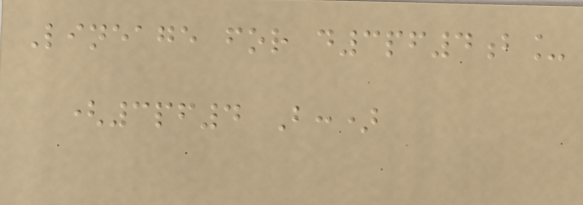Lineage for d3pf4b_
(3pf4 B:)
